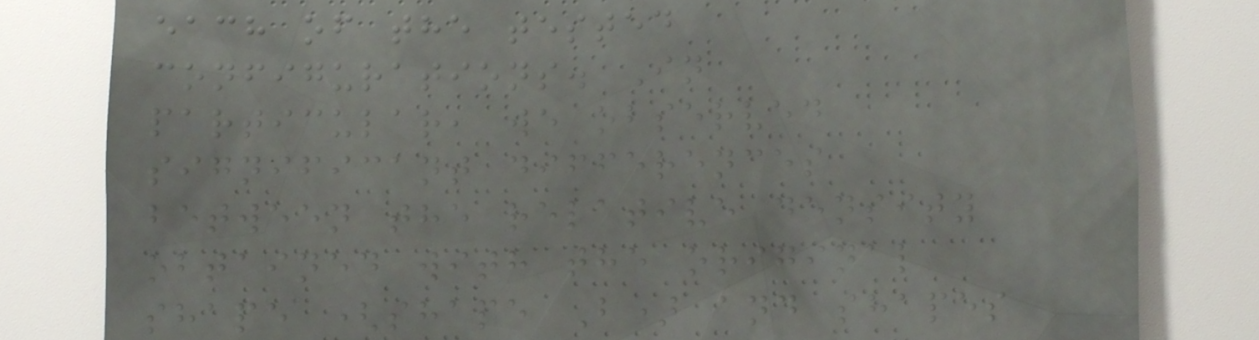each of the tested
configurations. In
particular, we observed
significant differences
between the relative density
obtained with the original
shape (shape B) and shapes
